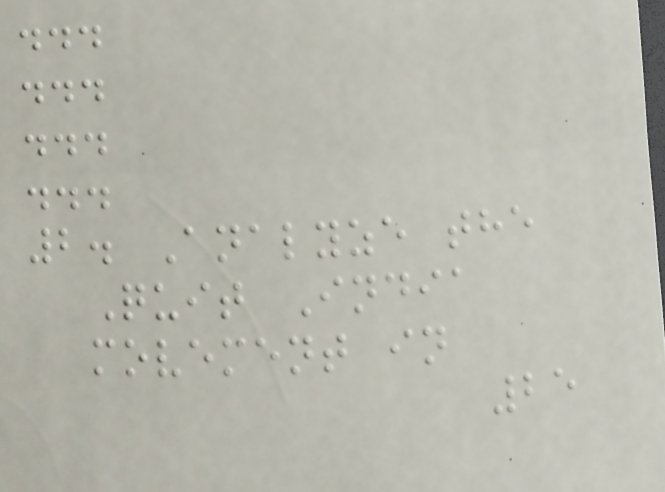...
...
...
...
2. Analyze the
Quit India
movement in
25
